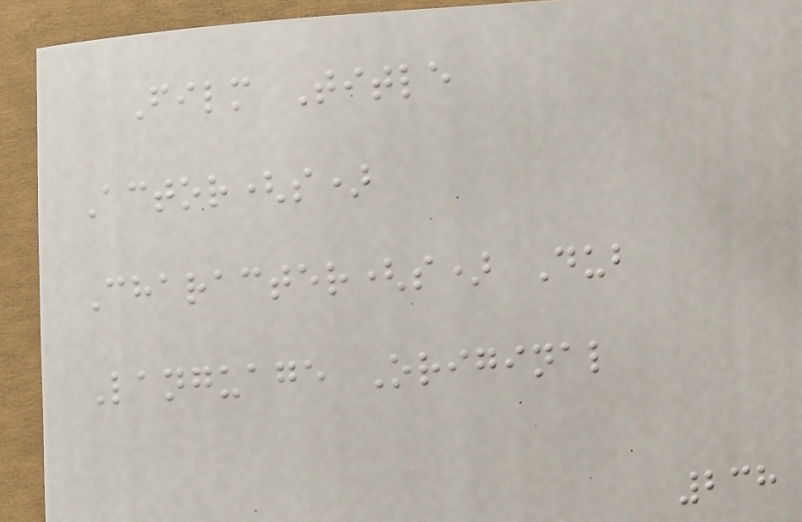Film Title
Actor(s)
Character(s) Dub
Language Original
238
